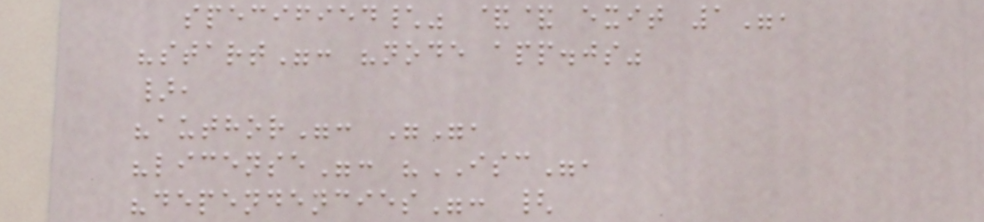specified\" && exit 1",
"start": "node app.js"
},
"author": "",
"license": "ISC",
"dependencies": {
